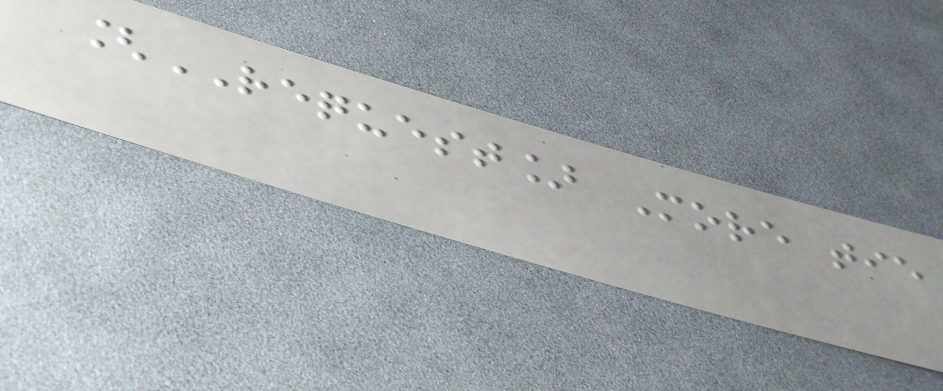[REQUEST] More tie
